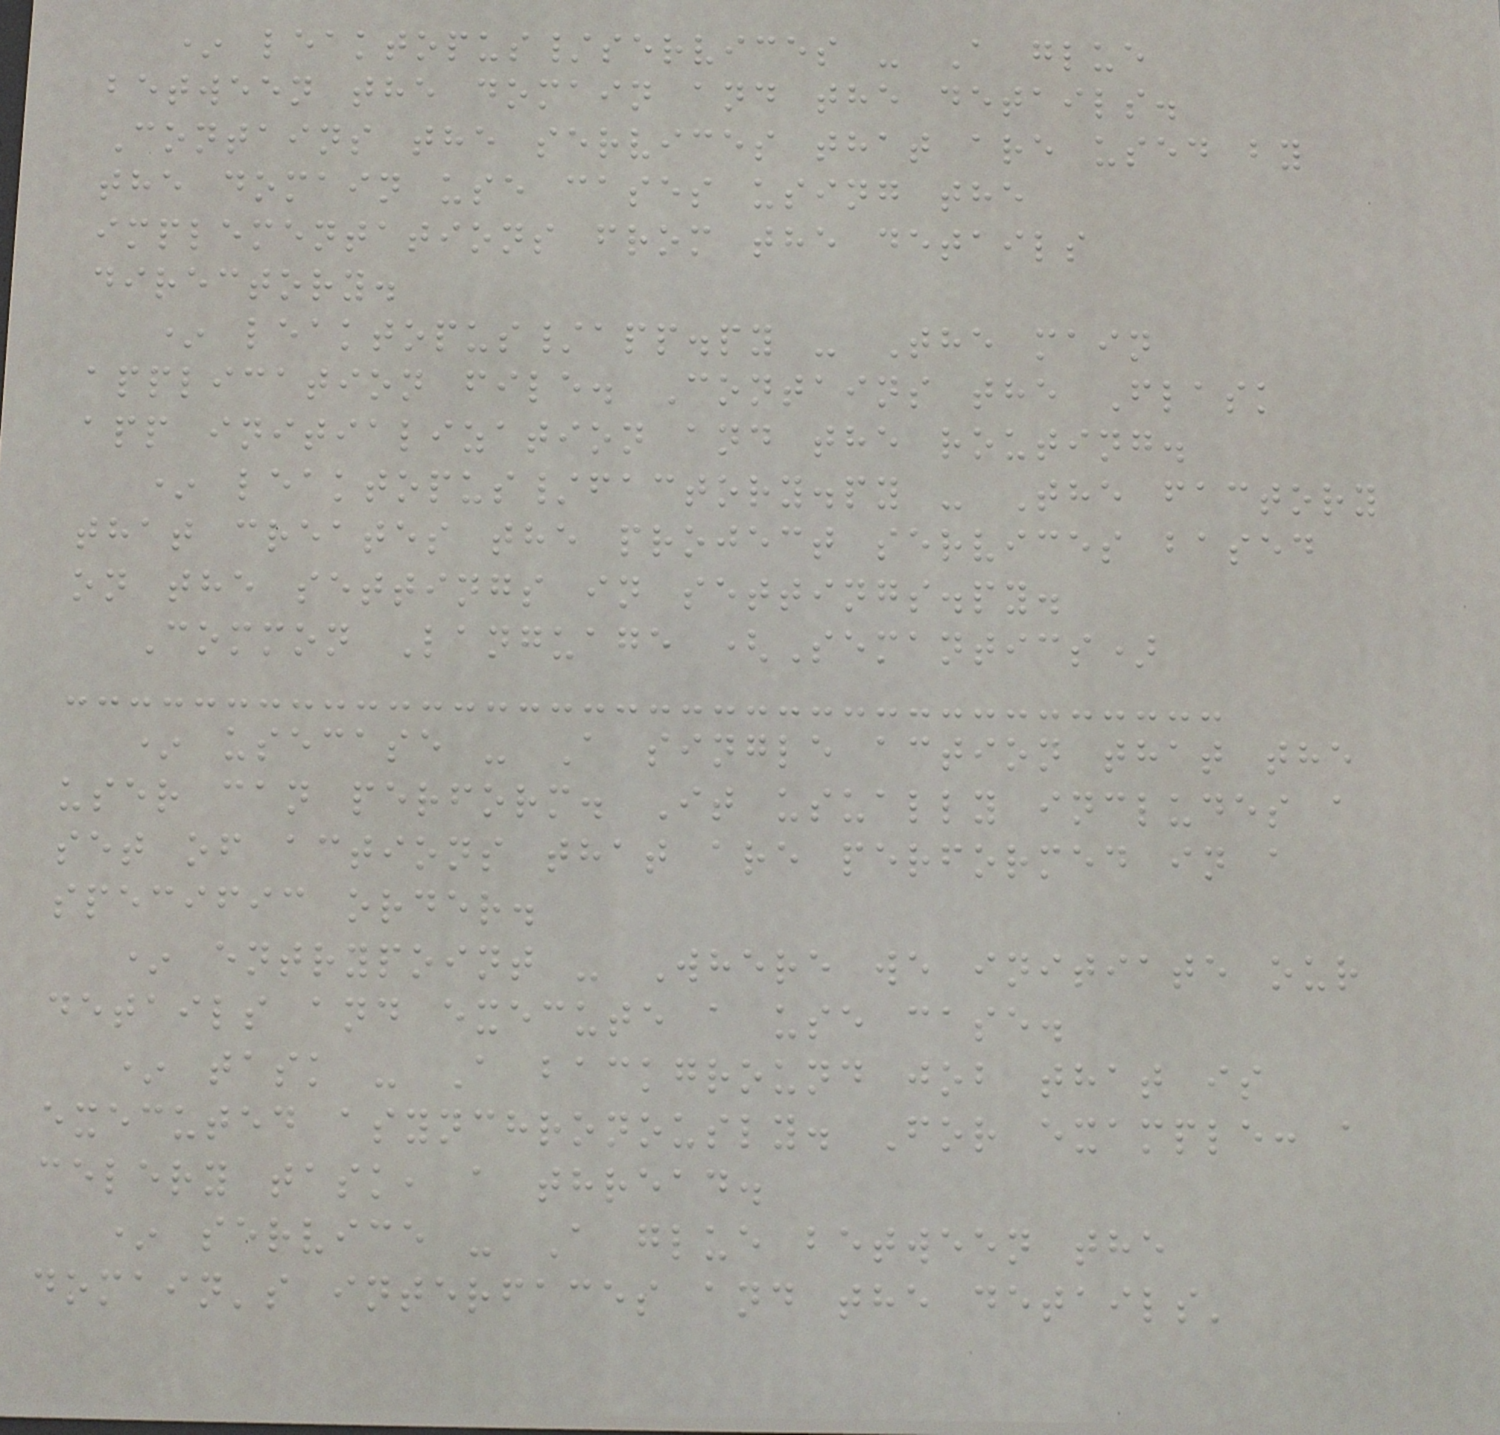* leaktopus/services - A glue
between the domain and the details.
Contains the services that are used by
the domain use cases using the
implementations from the details
directory.
* leaktopus/app.py - The main
application file. Contains the Flask
app initialization and the routing.
* leaktopus/factory.py - The factory
that creates the project services based
on the settings in settings.py.
Common Language (Semantics)
* usecase - A single action that the
user can perform. It usually includes a
set of actions that are performed in a
specific order.
* entrypoint - Where we initiate our
details and execute a use case.
* task - A background job that is
executed asynchronously. For example: a
celery task, a thread.
* service - A glue between the
domain's interfaces and the details'
